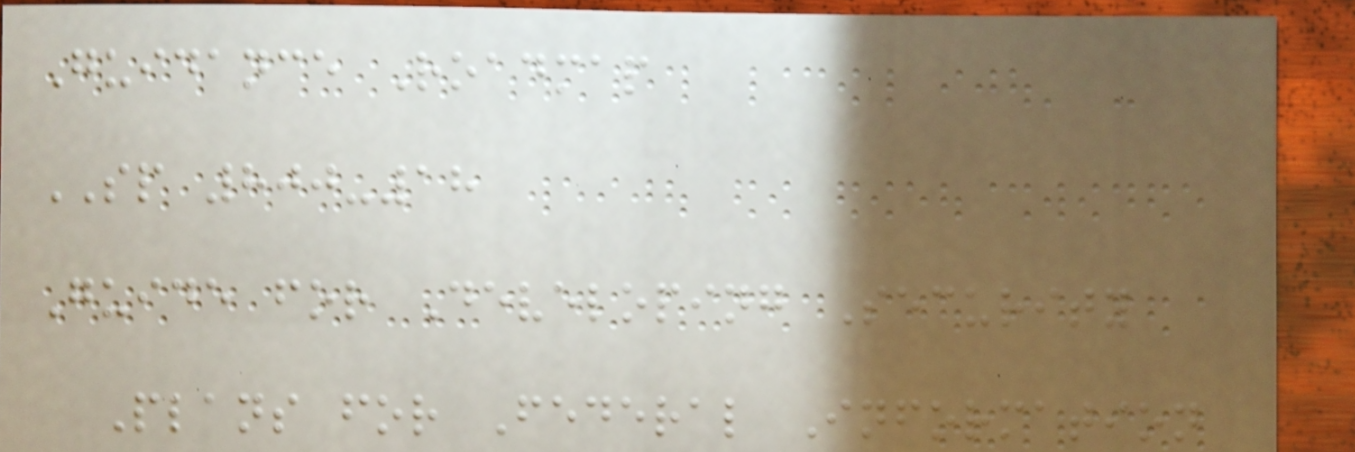Guidance Roadmap
SP 800-18
Guide for Developing Security
Plans for Federal Information
